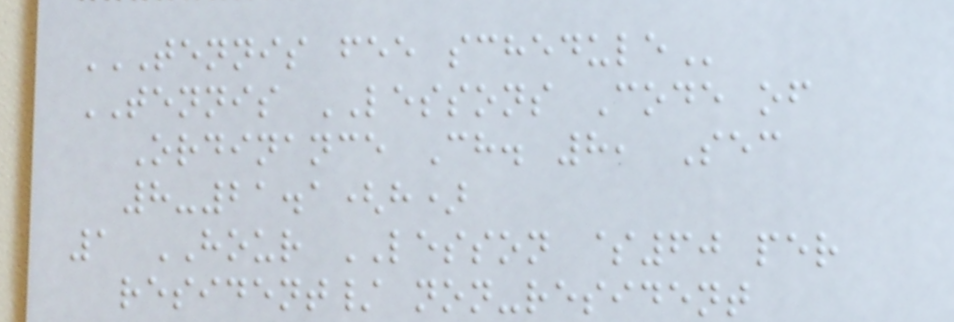TENNIS FEE SCHEDULE
TENNIS LESSONS Code of
Ordinance Ch. 8, Sec
8-21.1(h)
1 HOUR LESSON $60 per
resident/ non-resident
